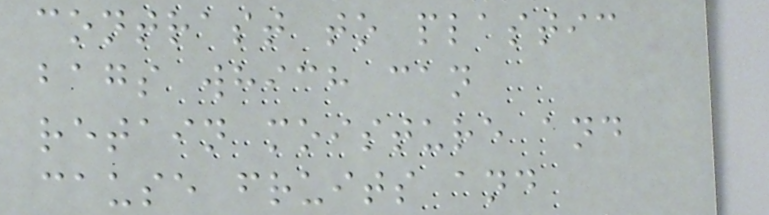contrast to plastic
bags which can
retain moisture and
cause fruits and
